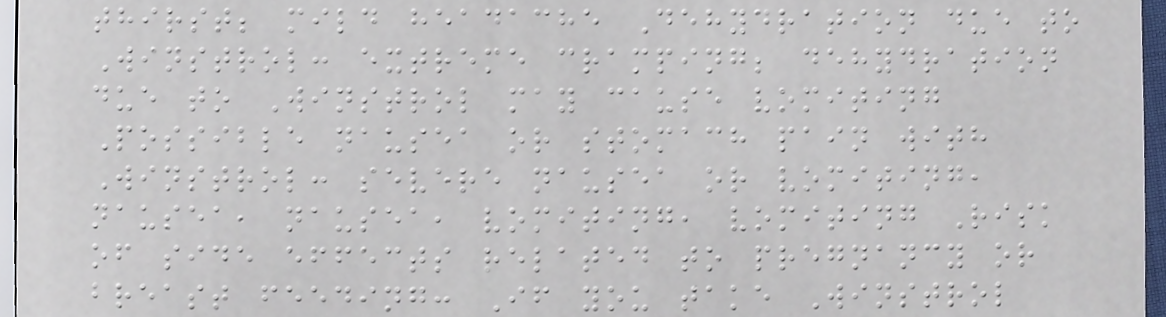thirst; mild headache Dehydration due to
Winstrol: extreme cramping; dehydration
due to Winstrol may cause vomiting
Possible nausea or stomach pain with
Winstrol: severe nausea or vomiting,
nausea, nausea, vomiting, vomiting Risk
of side effects related to pregnancy or
breast feeding: If you take Winstrol
